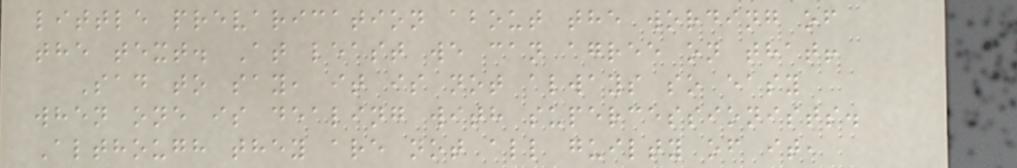little prevarication about the wording of
the text. At least we can agree on that!
Sad to say, it is not always so easy
when one is dealing with supercessionists.
Although they are not all guilty of it,
